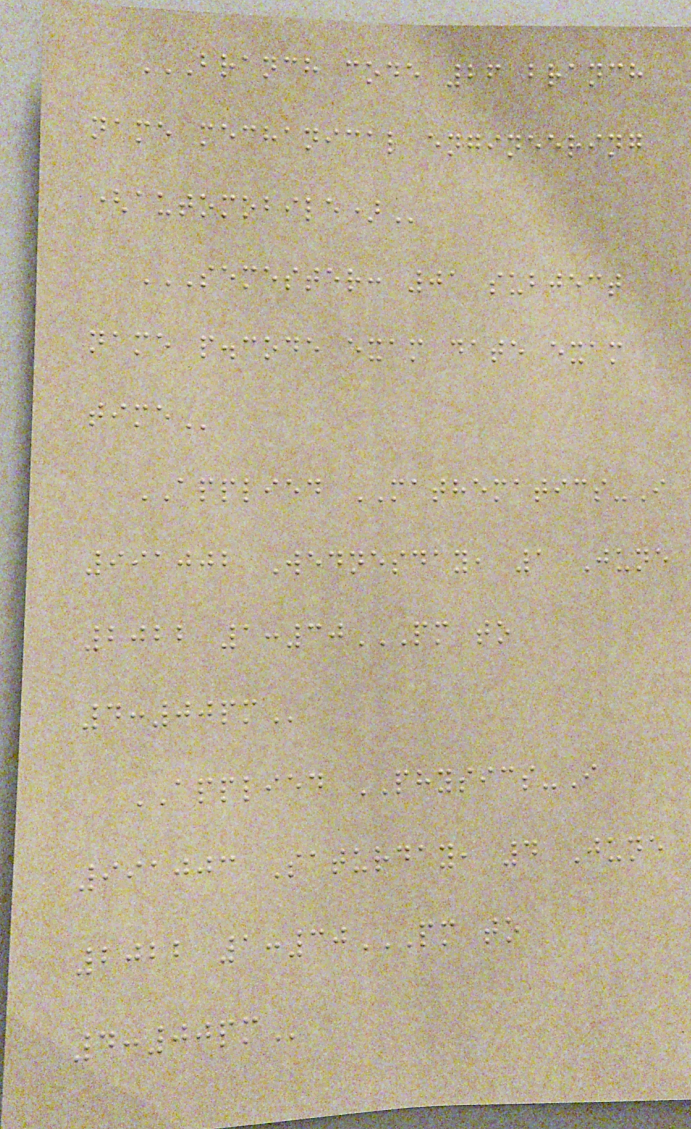BRANCH CODE 26 BRANCH
NAME MECHANICAL ENGINEERING
(AUTOMOBILE)
SEMESTER: 01 SUBJECT
NAME P.CODE EXAM DATE EXAM
TIME
APPLIED MATHEMATICS-I
991002 Wednesday, 1 June
2022 1:30PM TO
4:00PM
APPLIED PHYSICS-I
991003 Saturday, 4 June
2022 1:30PM TO
4:00PM
